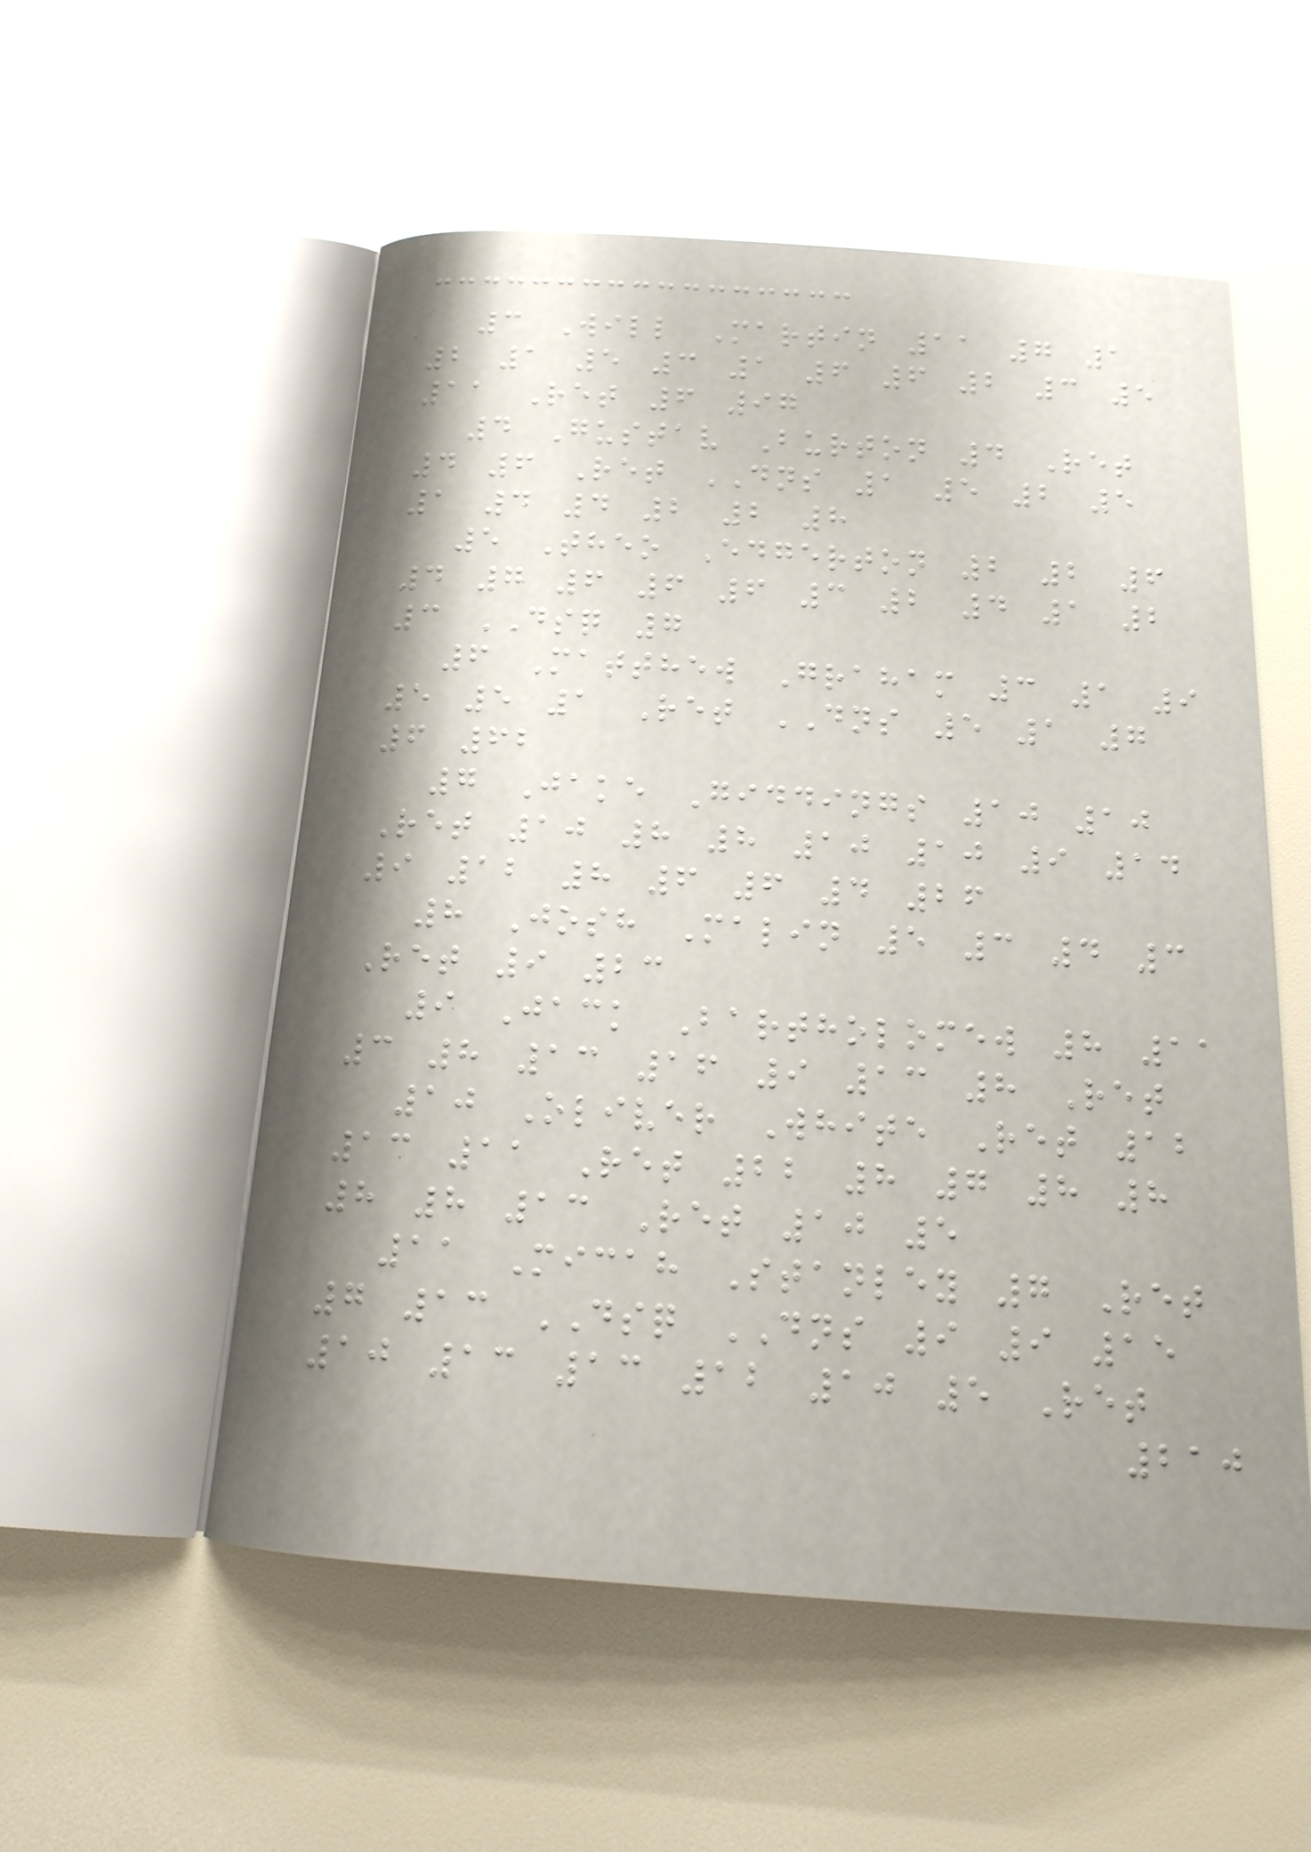3 Will Martin 11 7 1
2 1 5 3 1 6 6 2 3 5
11 Ret 6 97
4 Gustav Burton 4 Ret
4 6 Ret DNS 1 5 2 5
1 4 4 2 2 8
5 Theo Edgerton 2 2 6
4 7 6 6 6 3 2 4 1 2
3 DSQ 7
6 Matthew Graham 3 1 9
5 5 1 Ret DNS 5 1 7
6 62
7 Jake Giddings 10 10
Ret 10 8 8 10 10 9 14
9 12 8 6 6 4 26
8 Josh Malin 5 3 4 3
Ret 9 23
9 Jack Bartholomew 8 11
3 8 13 16 9 13 8 Ret
10 Oliver White Ret 12
13 11 Ret 22 8 7 8 8
8 8 13 Ret 10 5
11 Micah Stanley 7 Ret
7 13 DSQ DNS 9 9 15
10 13 13 12 10 5 Ret
210
